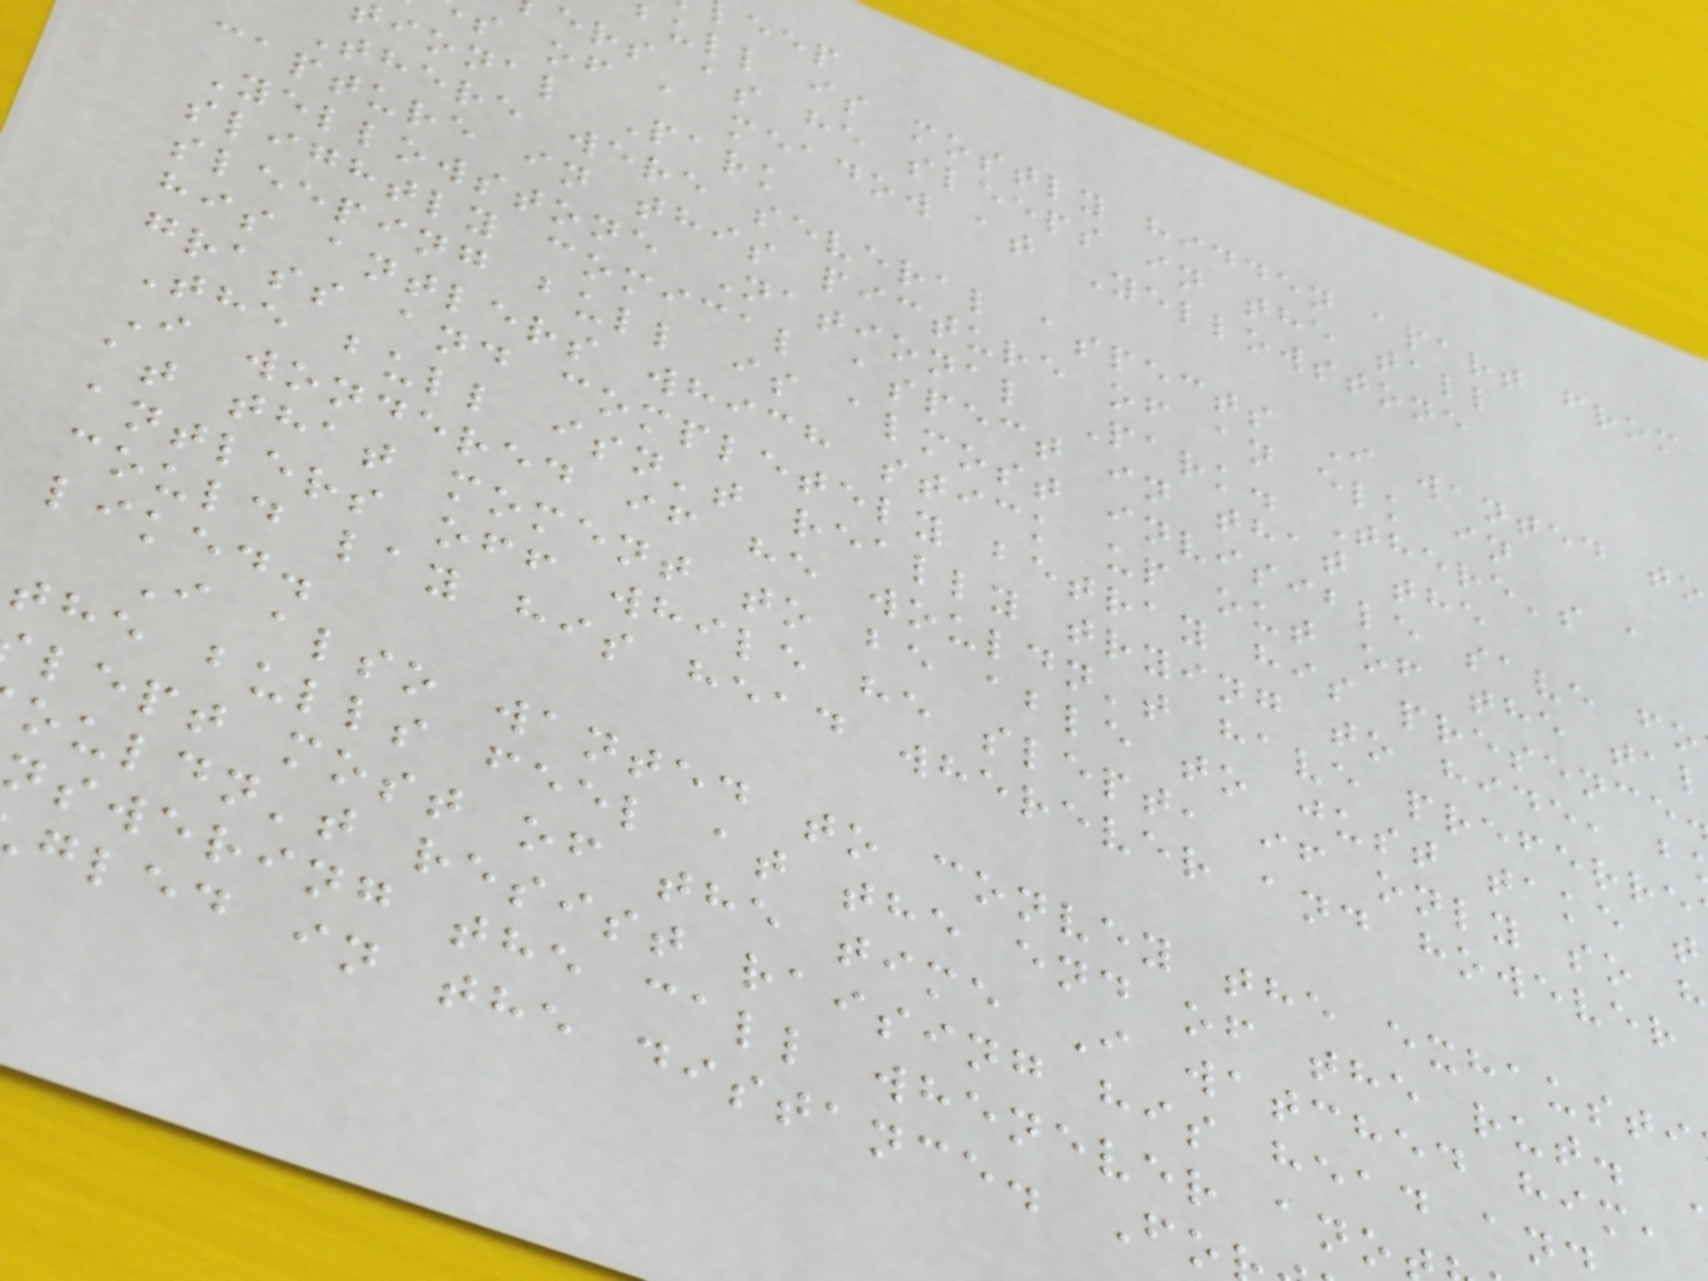bull is mostly hidden apart from
ers as he sleeps in the tall
s of a meadow at Yellowstone
ional Park
There were several aspects I wanted to
capture in this picture of an elk in
Yellowstone National Park. There's a
slightly comical aspect in that the
sleeping bull is almost invisible save fo
his antlers which stick up out of the tal
grass and completely betray his presence
The bull isn't really trying to hide, b
I wondered if he wouldn't have preferre
at that moment to be able to just take t
antlers off while he slept, if only so h
could lay his head wherever and however
liked.
I also wanted to convey the exhausti
the bulls feel at the end of the rut.
lept most of the time I watched him,
ouldn't resist raising his head an
nswering the call whenever ano
gled in the distance. Fo
